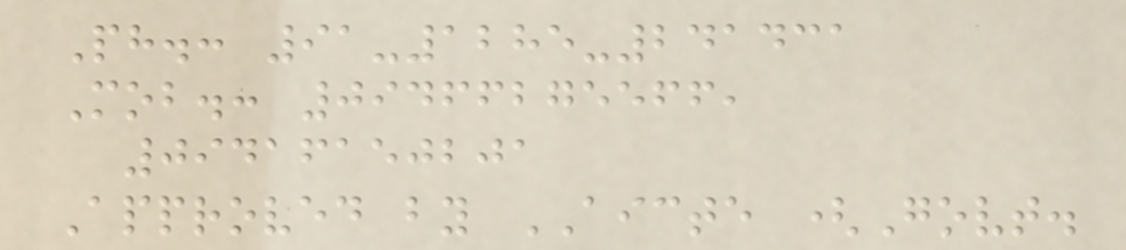Ph.: 91-1285-241431
Mob.: 09466275566,
09416150201
Approved by AICTE (Govt.
